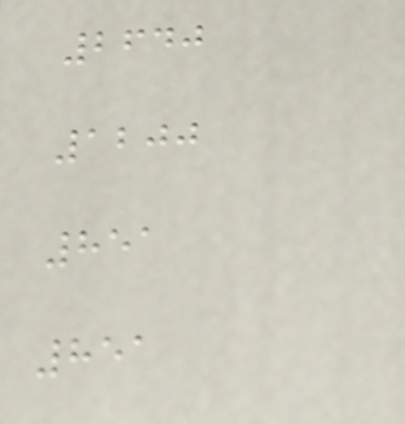2640
1200
851
851
